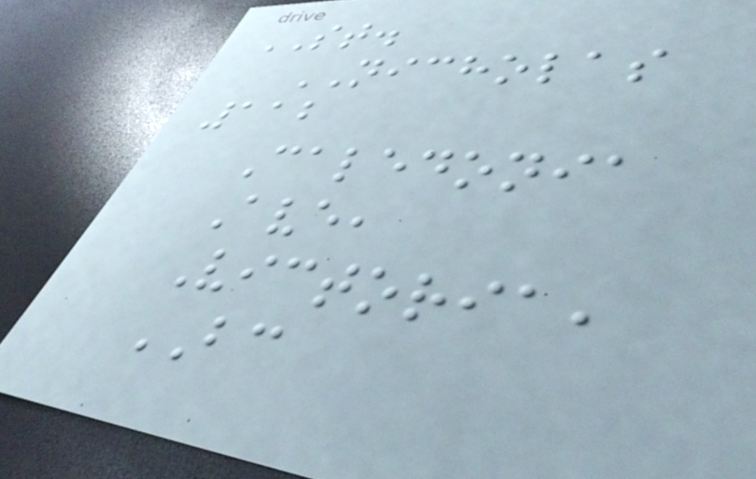ST.
NICHOLAS
112
Caledonia
Ave,
Victoria,
BC
